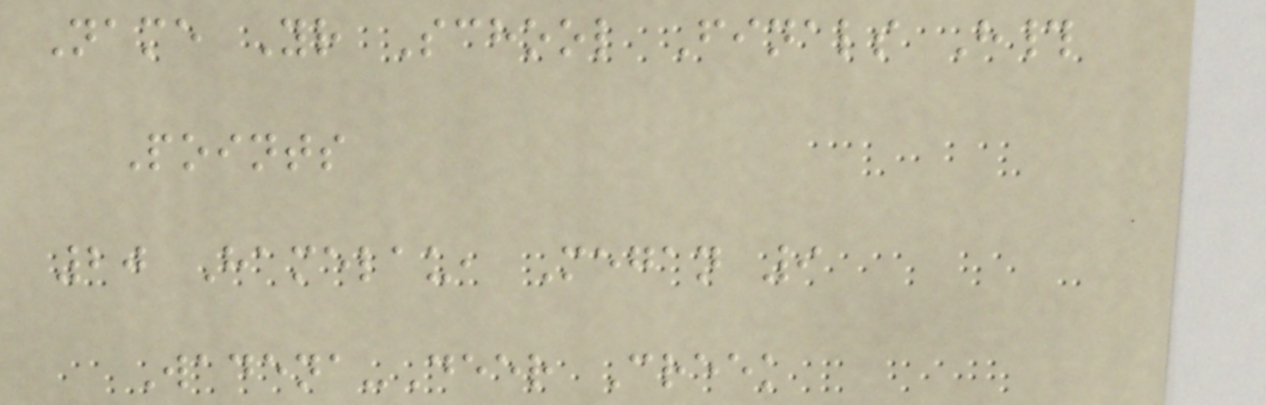Name Yr School Finals H#
Points
20 Hamelau, Megan 9
Wadena-Deer Creek
